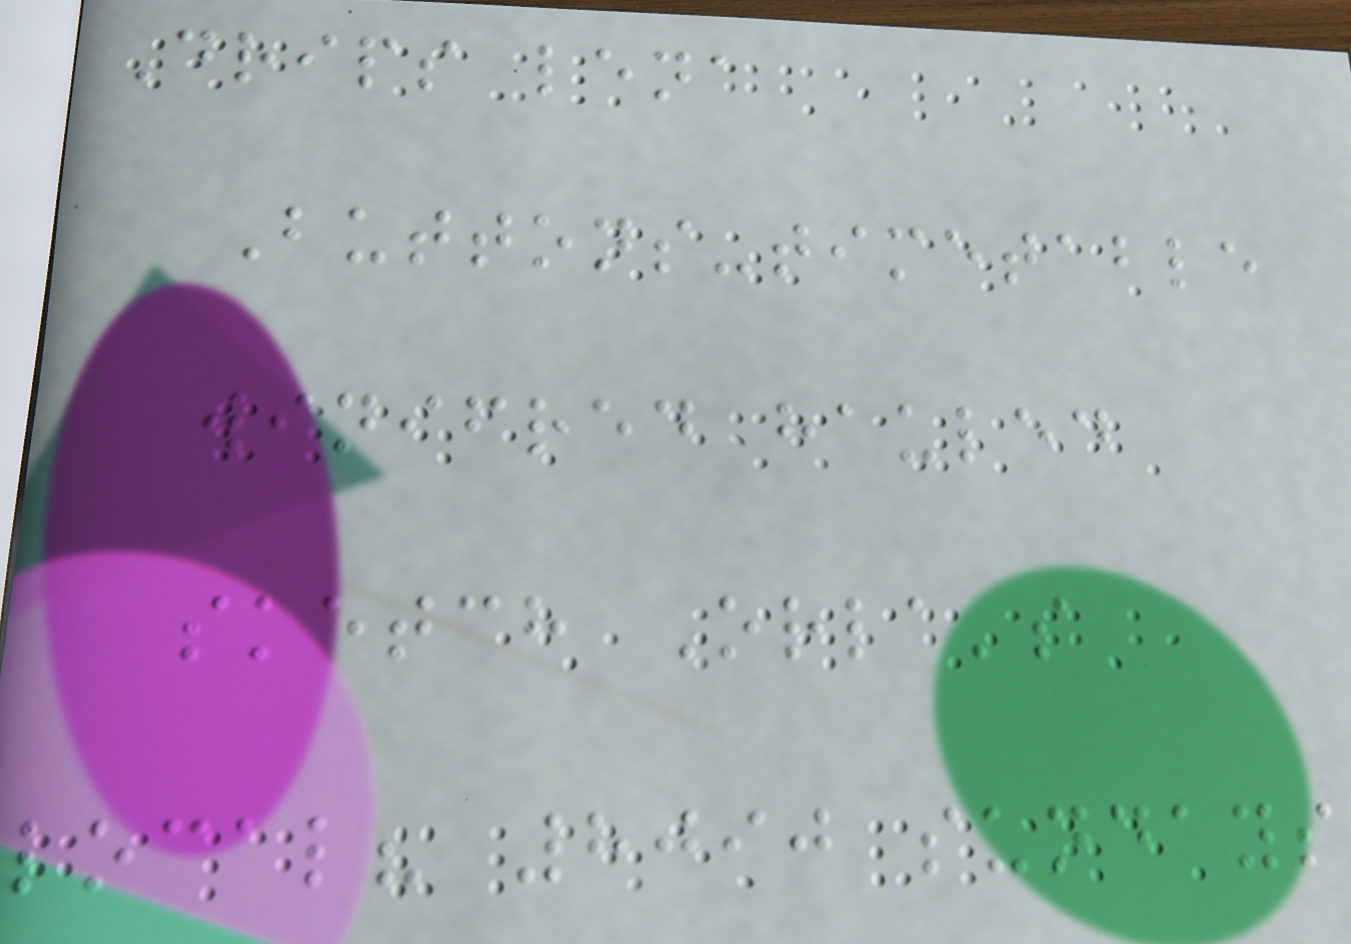Drips lena
Buttons-timetable
winifred hauled
sketch Orla's
local? 8090 sundays
